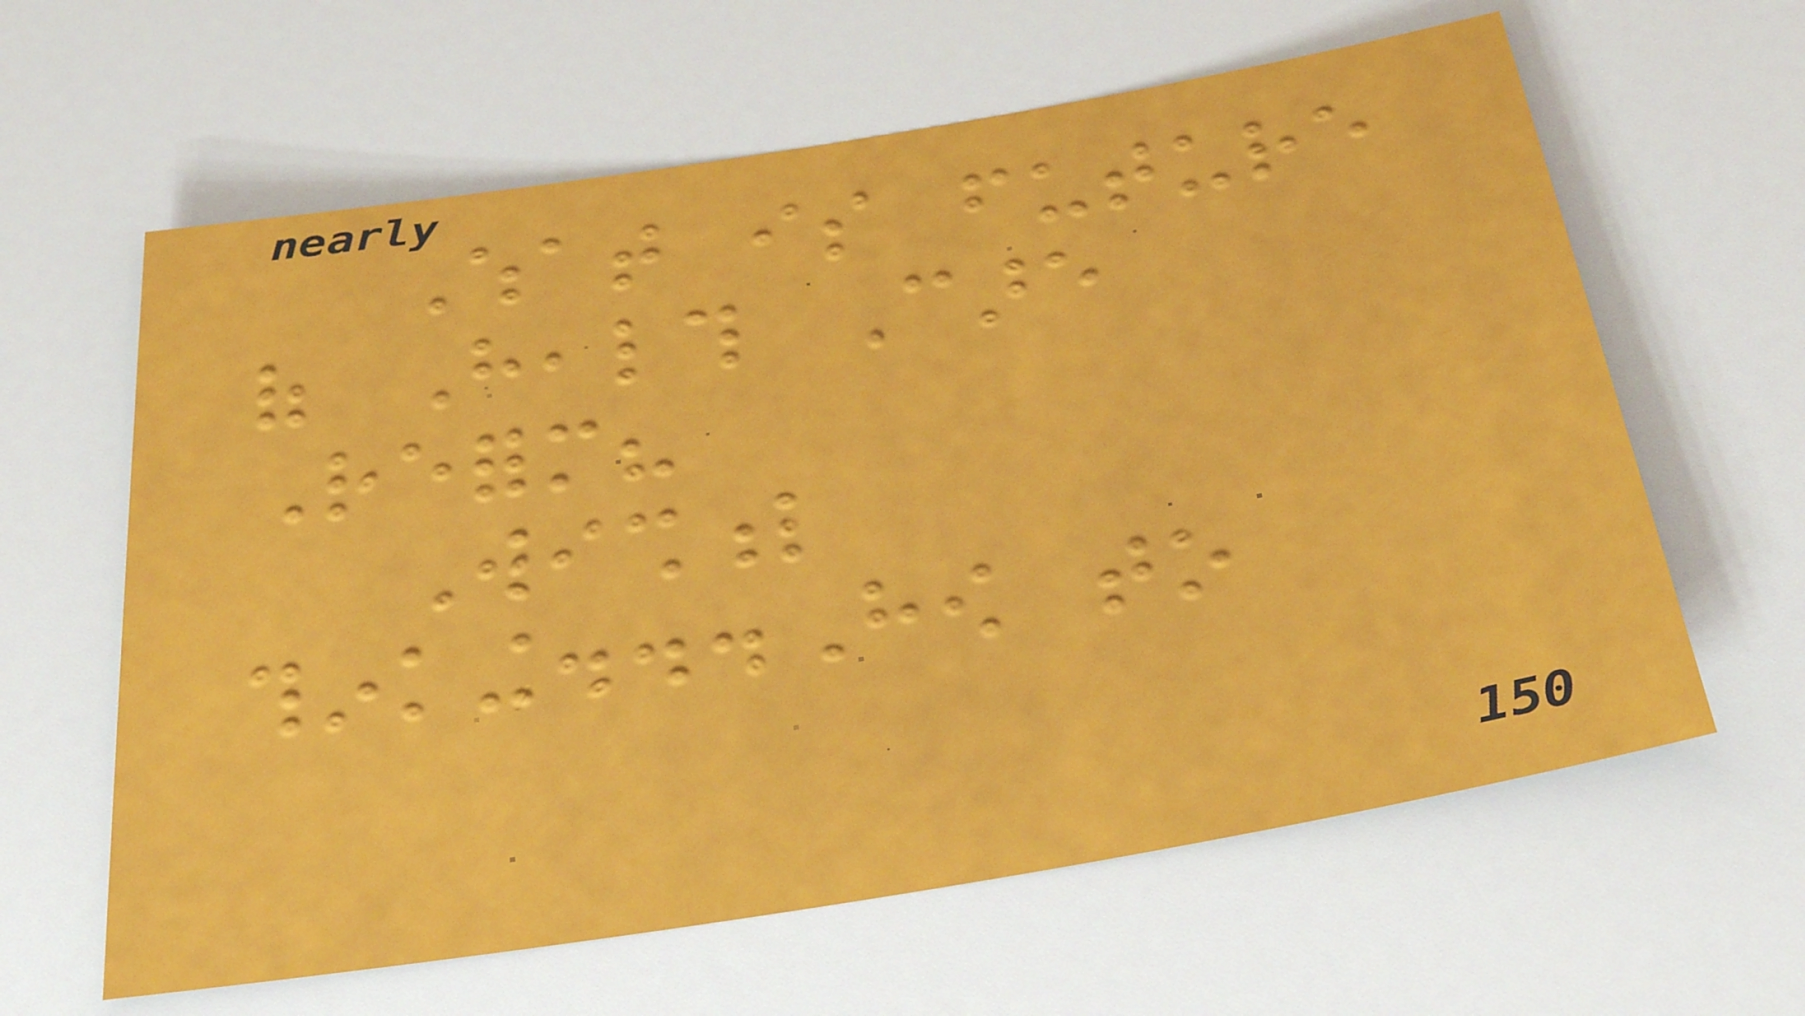What is future
of Health Care
Reform?
Wishful
thinking...How to
